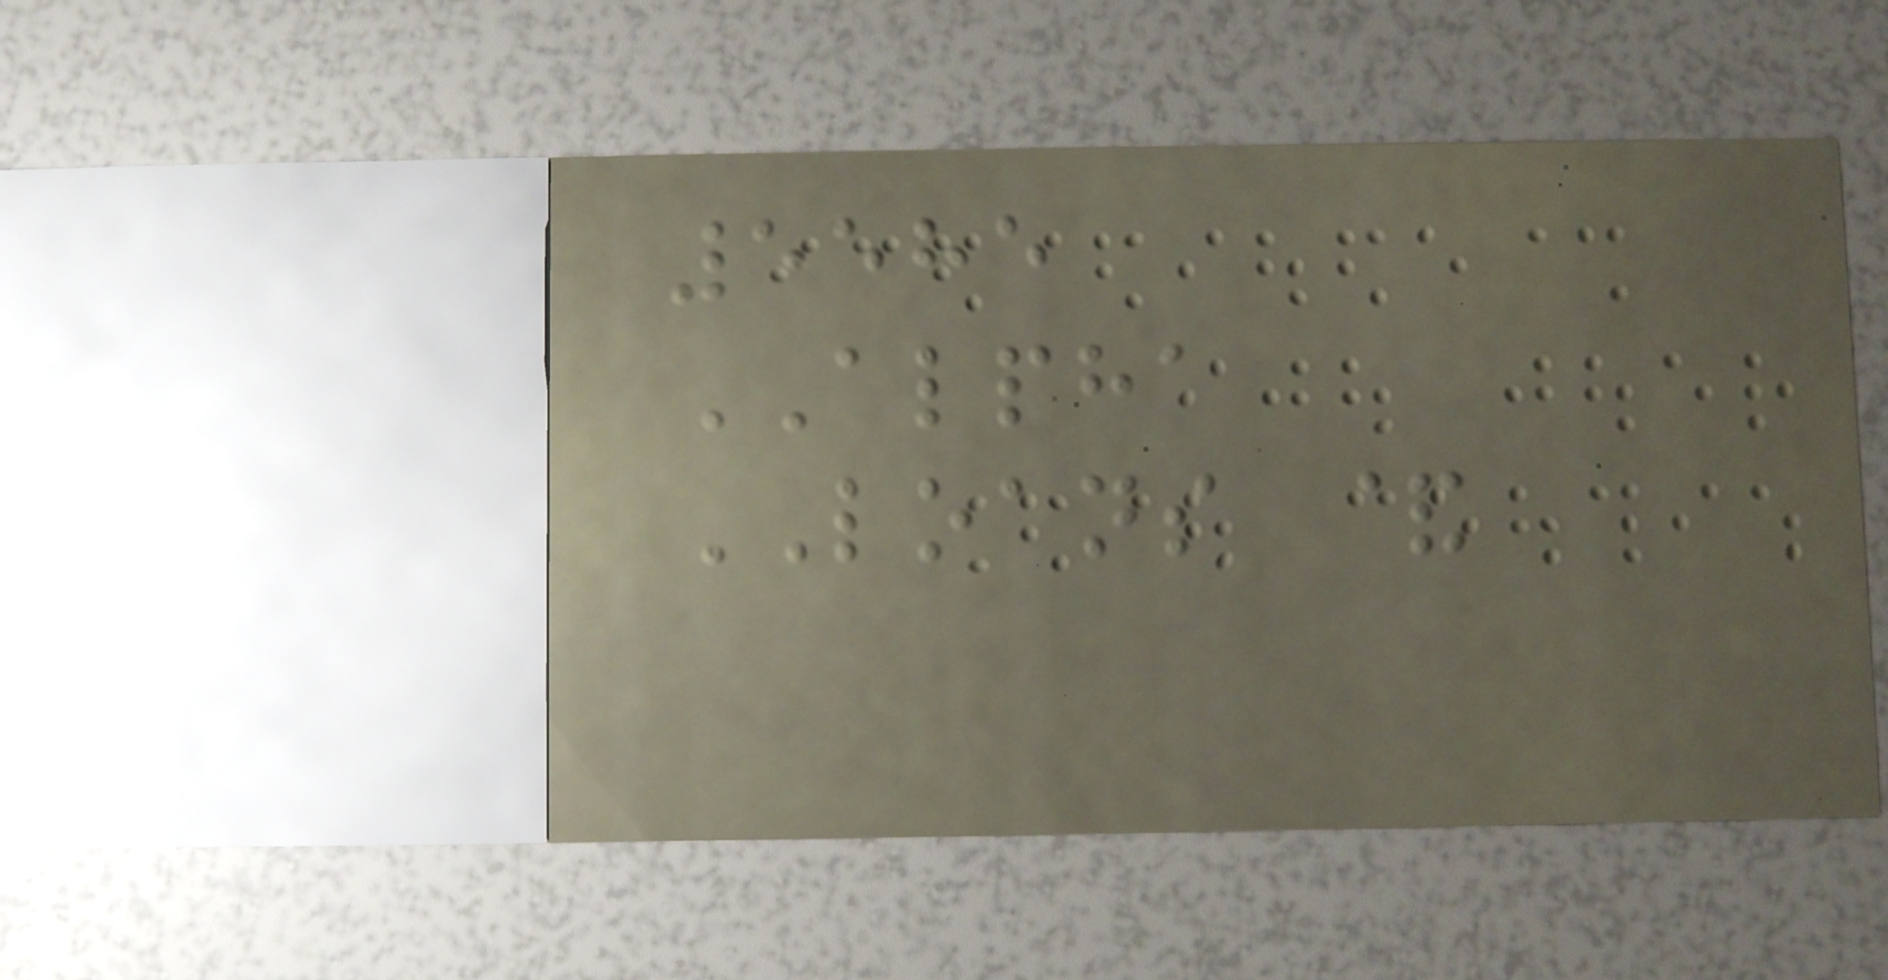5585
ALPHA
LOANS &
